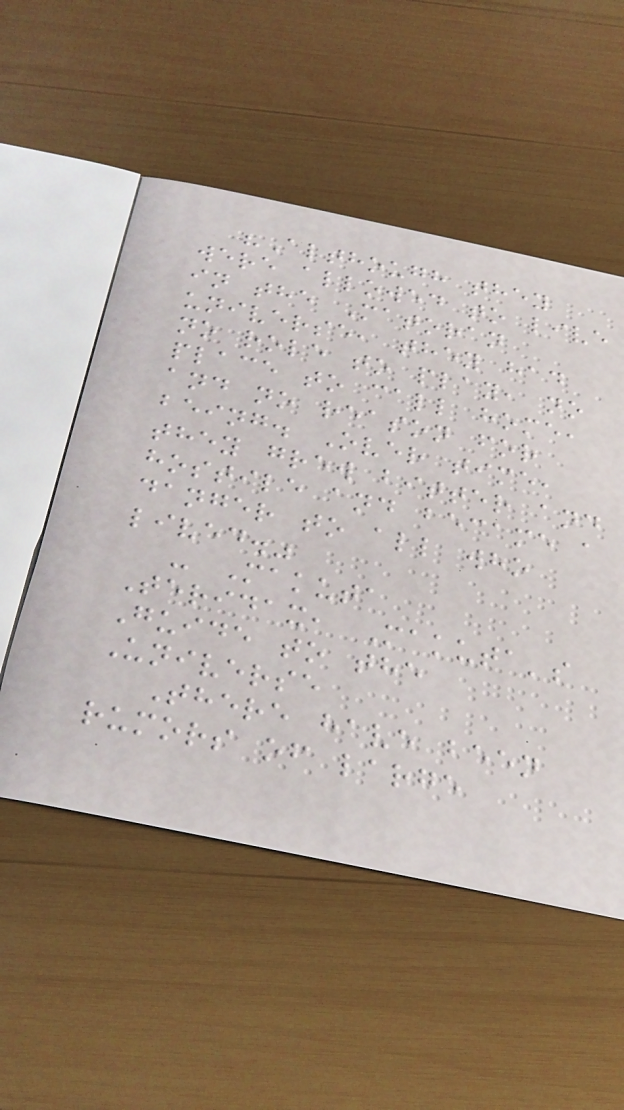"Although they
were allowed to live
in the Matoran
universe, they had
no role to play, no
place to call home,
and no reason for
being. Over time,
they grew bitter and
hostile and became a
danger to all who
lived."
- Makuta
Teridax, Makuta's
Guide to the
Universe
There have been
rumors of large
